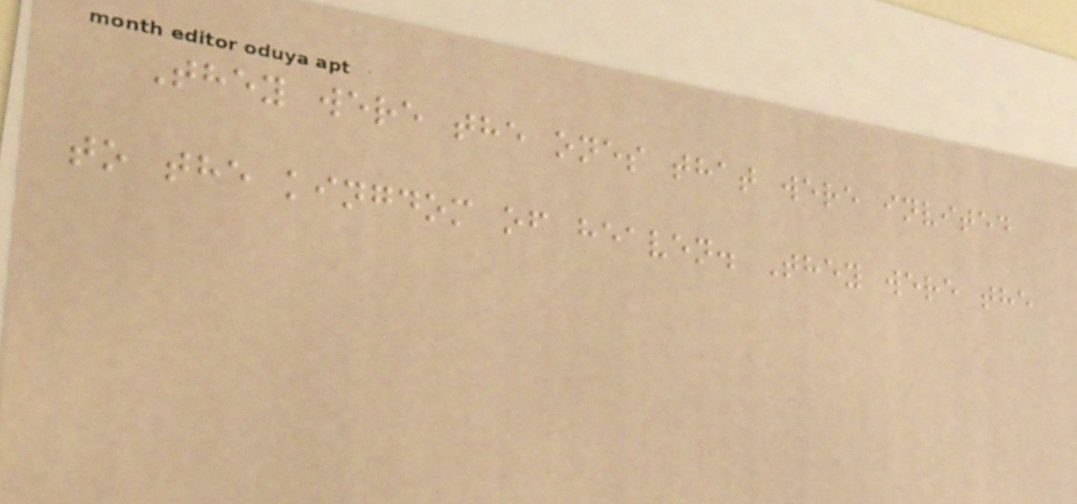They were the ones that were invited
to the kingdom of heaven. They were the
